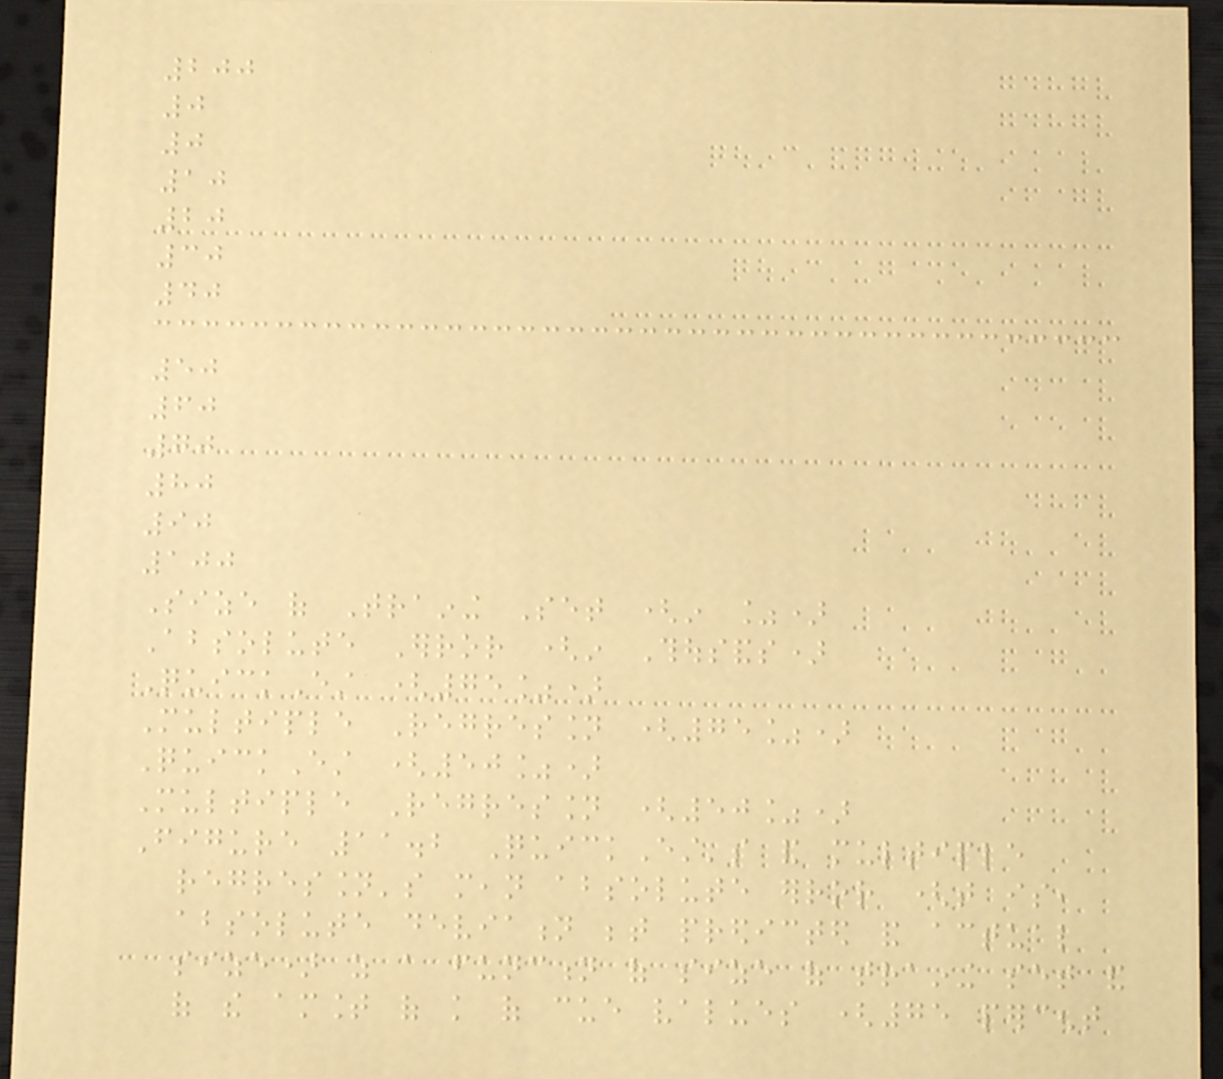200
0
0
10
20
30
40
50
60
70
80
90
100
Size of Training Set (in %)
Absolute Error (in Thousands)
QuickEst (75%)
Multiple Regression (75%)
QuickEst (50%)
Multiple Regression (50%)
Figure 11.2 QuickEst's and multiple
regression's mean absolute error (that is,
absolute deviation between predicted and actual
size) as a function of size of training set and
of the amount of knowledge of cue values (75 percent
